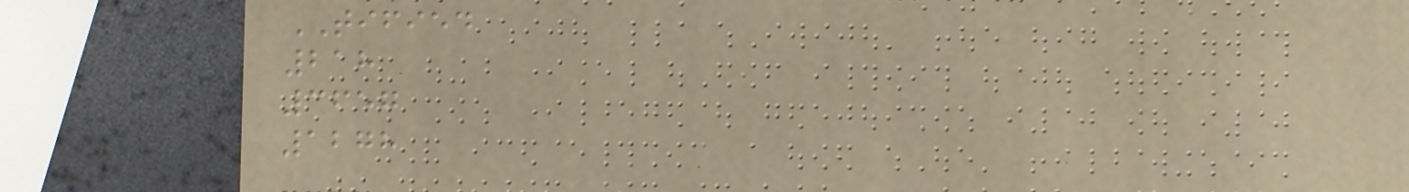TIFIED
218
3657
1278
